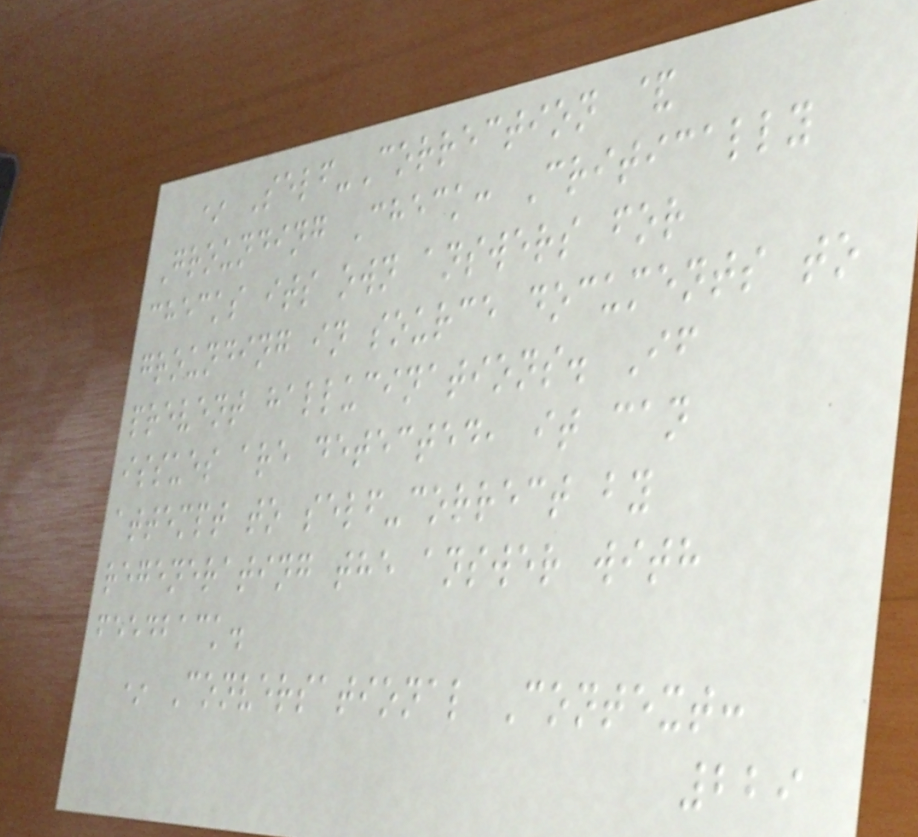* Self-Correction &
Grounding Check: Critically
checks its own answers for
grounding in source documents to
prevent hallucinations. If
issues are detected, it can
attempt to self-correct by
regenerating the answer with
feedback.
* Conversational Context:
229
